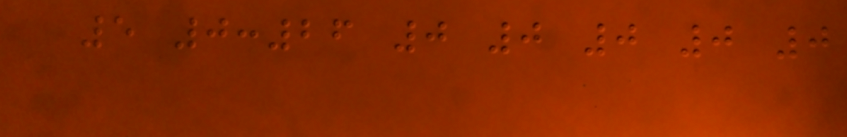5 0:26 0 0 0 0 0
